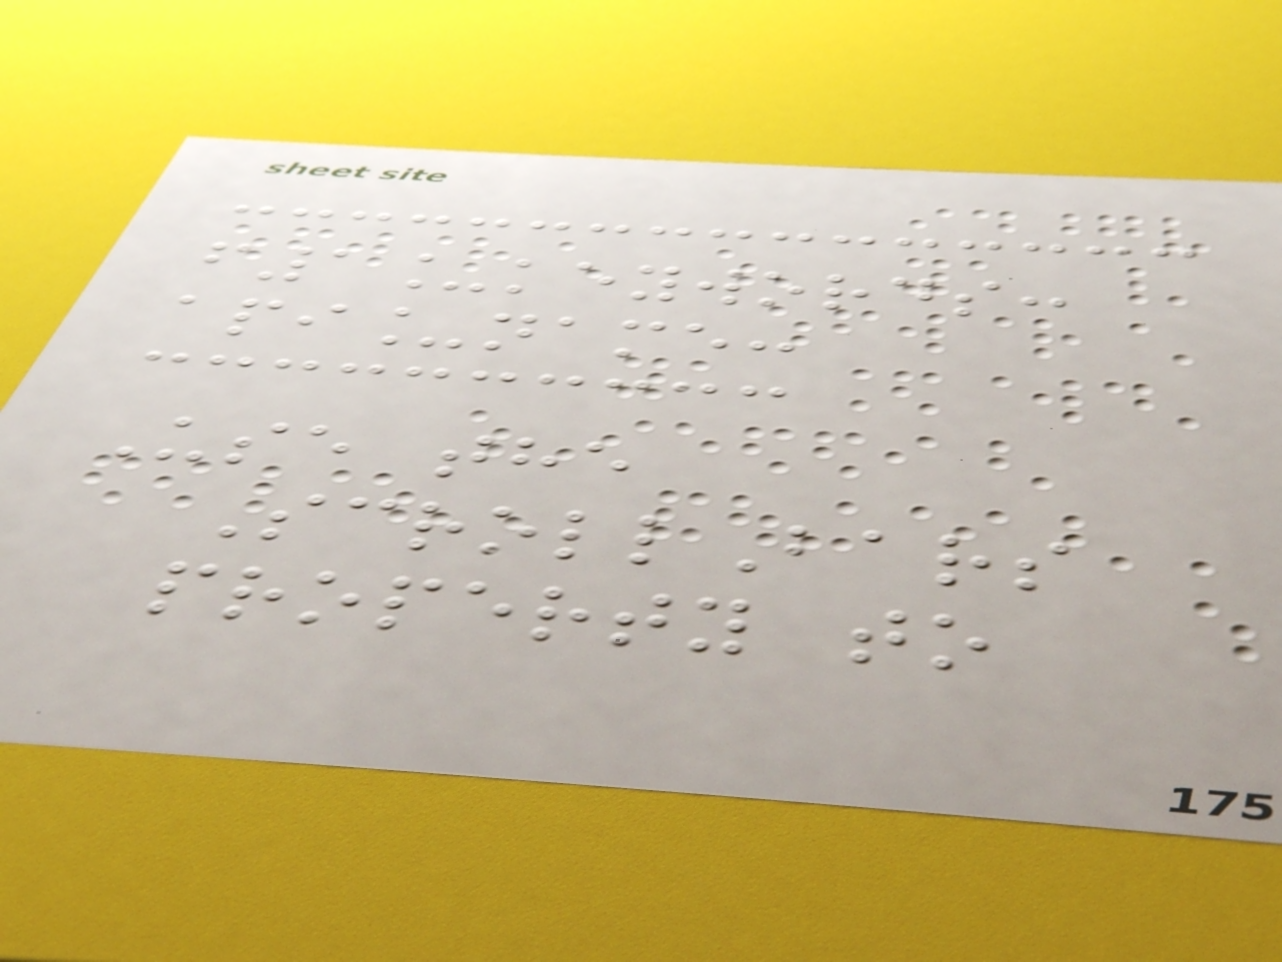f1_keywords:
api_name:
Use the
ScrollBars
property to
